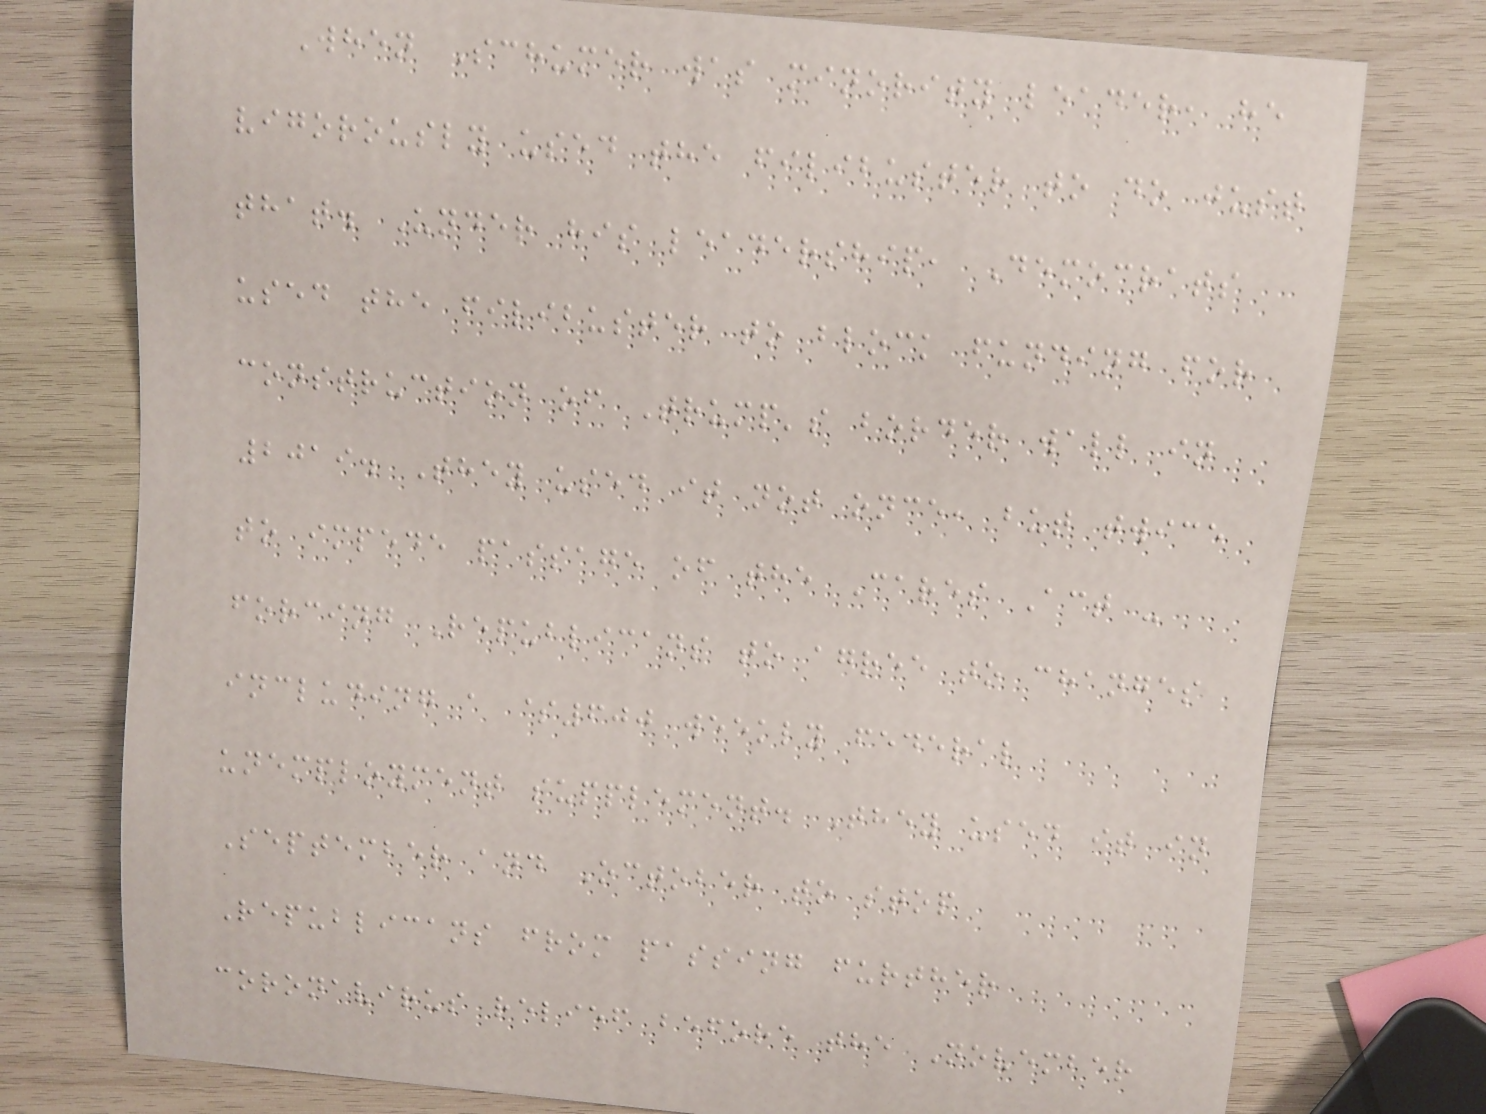When Schumer was minority leader, he
vigorously used the filibuster to do just
that. Under his leadership, Democrats
used the filibuster to block funding for
construction of Trump's border wall in
2019. They used it not once, but twice
to impede passage of the Cares Act -
forcing Republicans to agree to changes
including a $600 weekly federal
unemployment supplement. They used it in
September and October to stop
Republicans from passing further
coronavirus relief before the November
